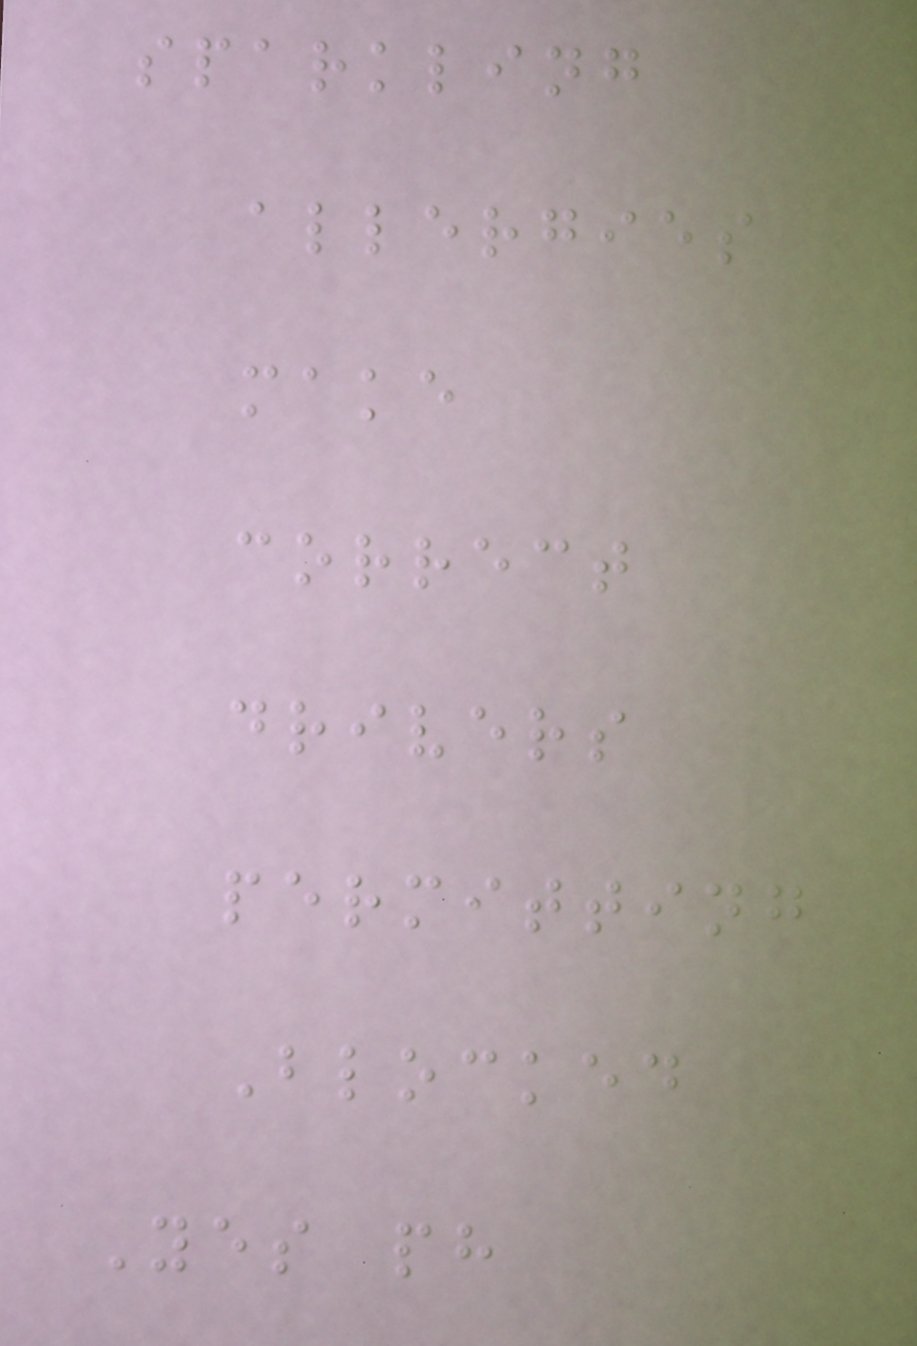sparkling
allergies
make
correct
drivers
permitting
Blocked
Yes ph
